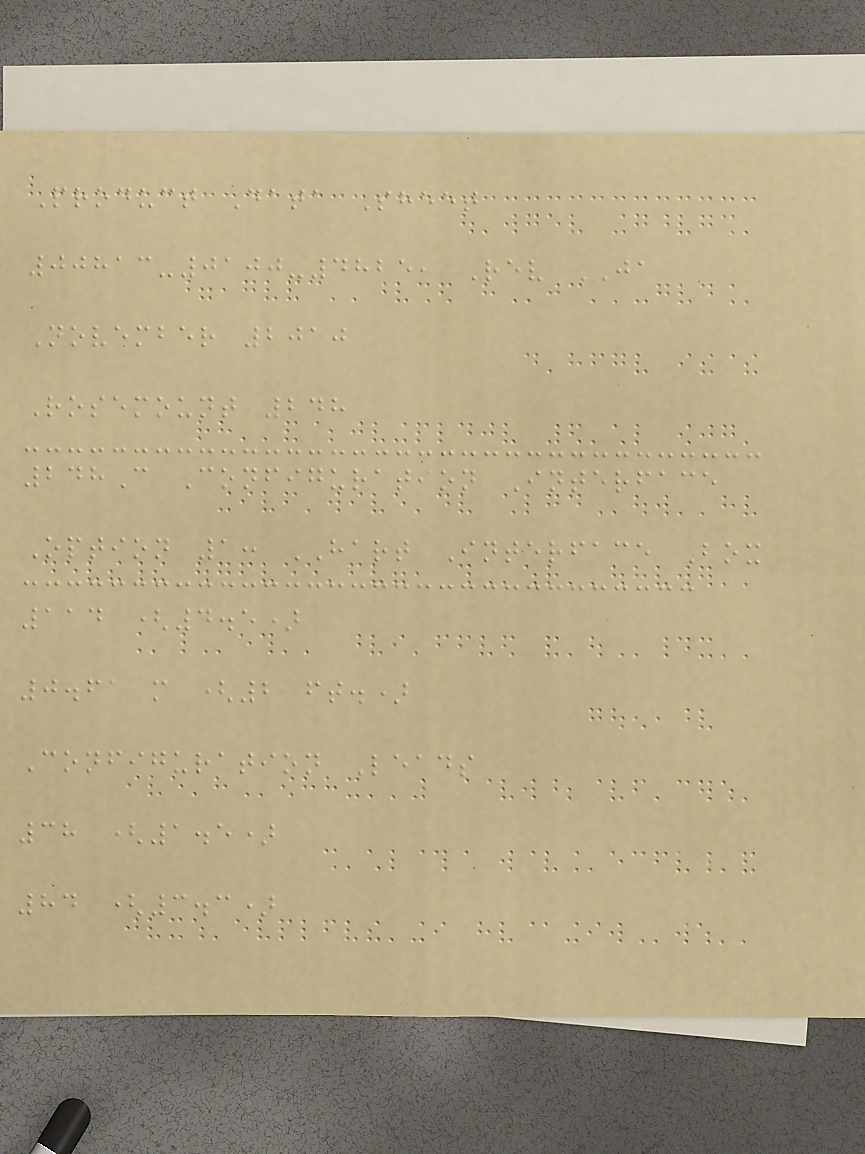Product Data Sheet
00813-0100-4825, Rev JA
November 2010
Rosemount 248
248C Configuration Interface
Option 1: HART Interface Box
114 (4.5)
0.61 m (2 ft.)
Configuration Leads
38 (1.5)
84 (3.3)
